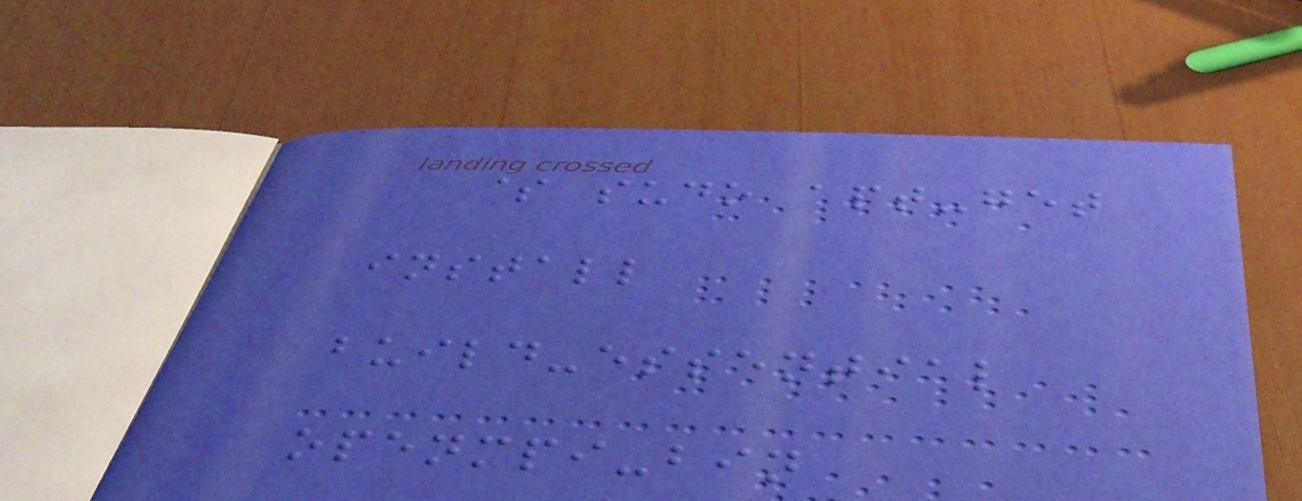$ sudo apt-get
install
build-essential
openmpi-bin
